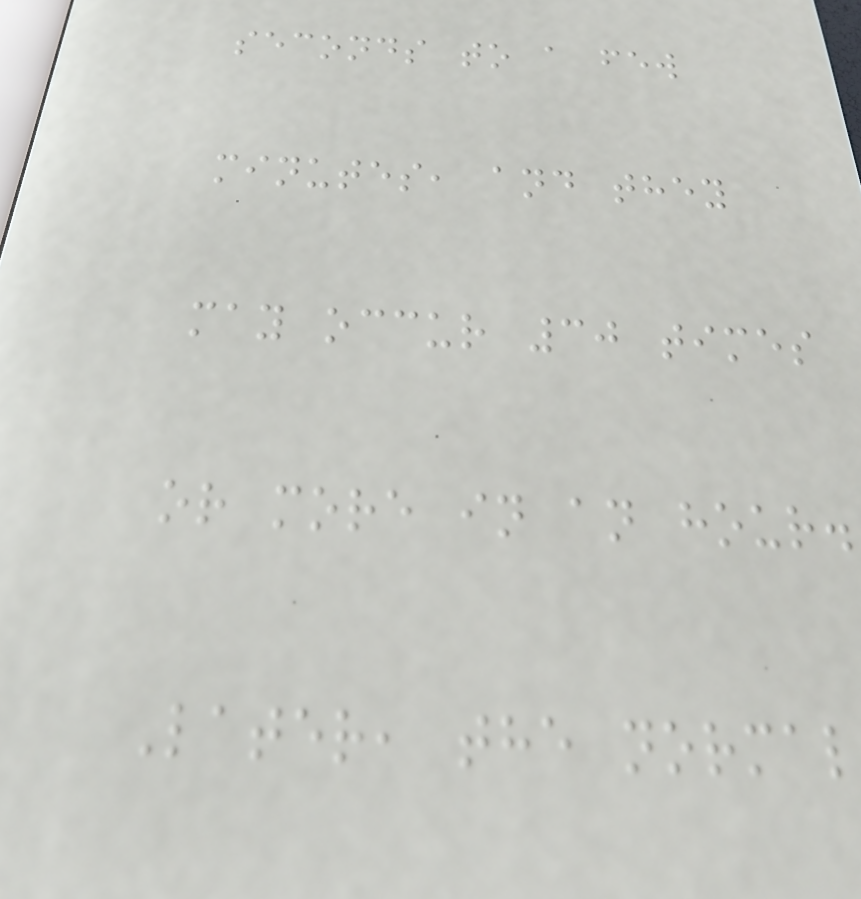seconds to a few
minutes, and they
may occur 30 times
or more in an hour.
Later, the normal
